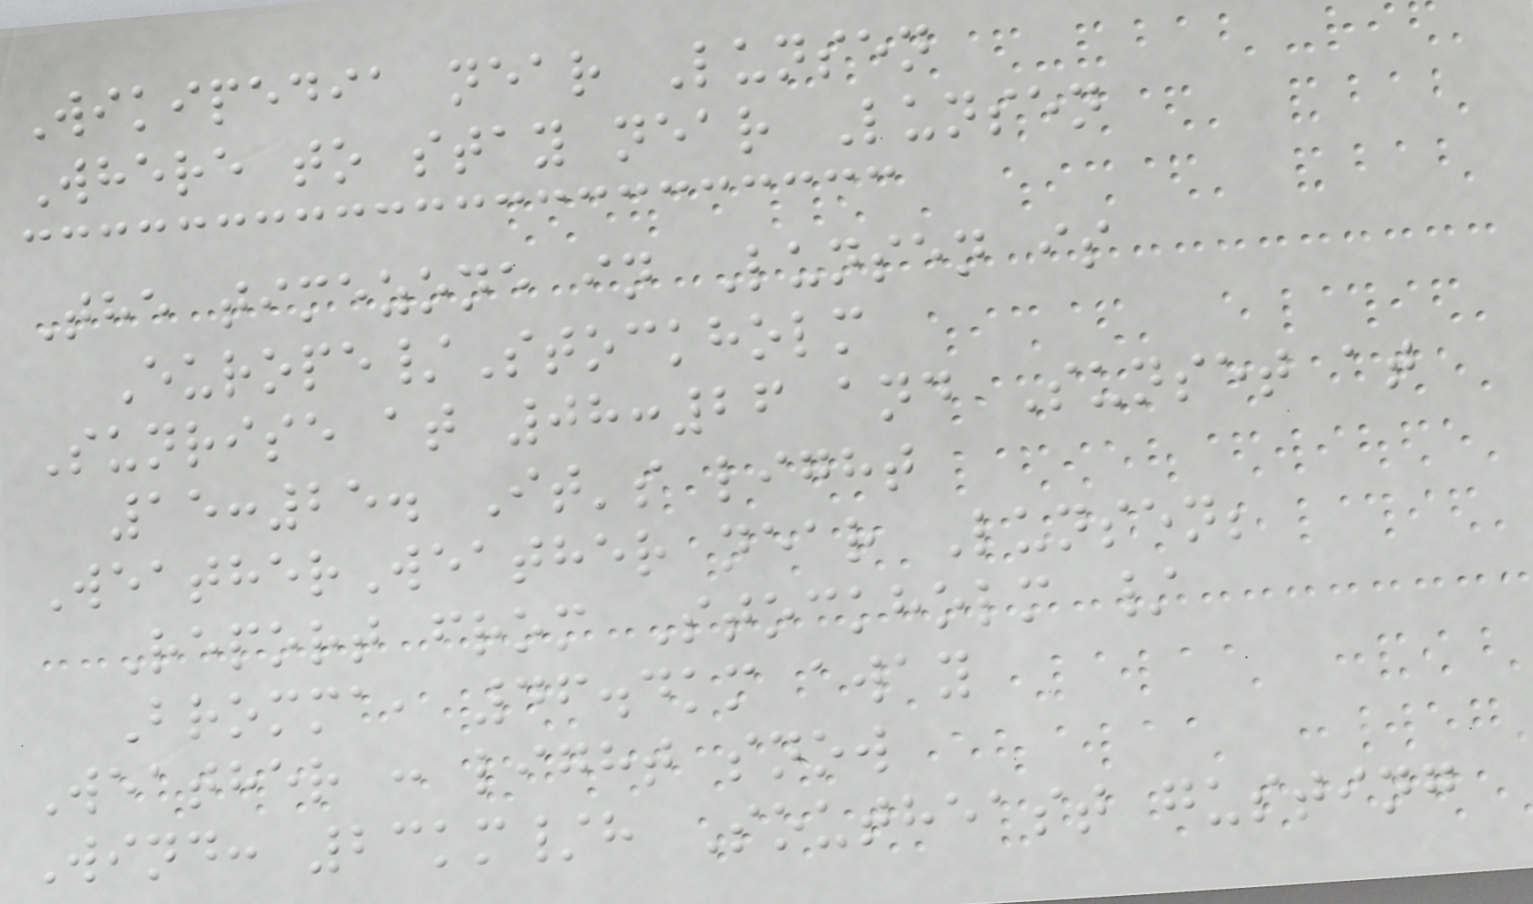Wikipedia near Lunsen
Where to stay near Lunsen
The timezone in Lunsen is
Europe/Stockholm
Sunrise at 08:26 and Sunset at
15:25. It's light
WeatherWeather near Lunsen;
Report from Stockholm /
Bromma, 46.4km away
Weather : light snow
Wind: 23km/h Southeast gusting
